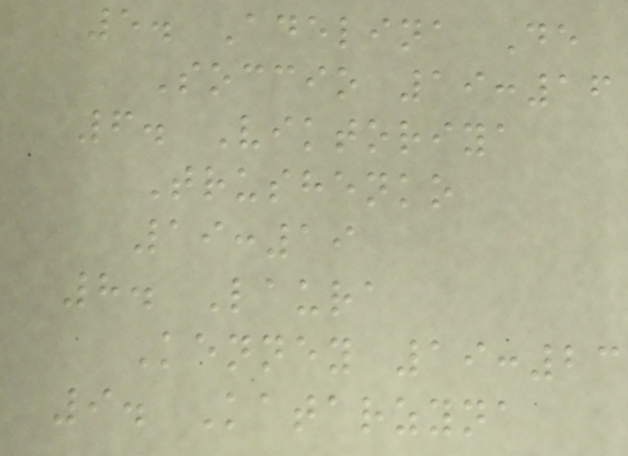5. Adelina De
Soccio 19:16
6. Viktoriya
Trushenko
19:19
8. Laura
Kenney 19:23
9. Katarzyna
